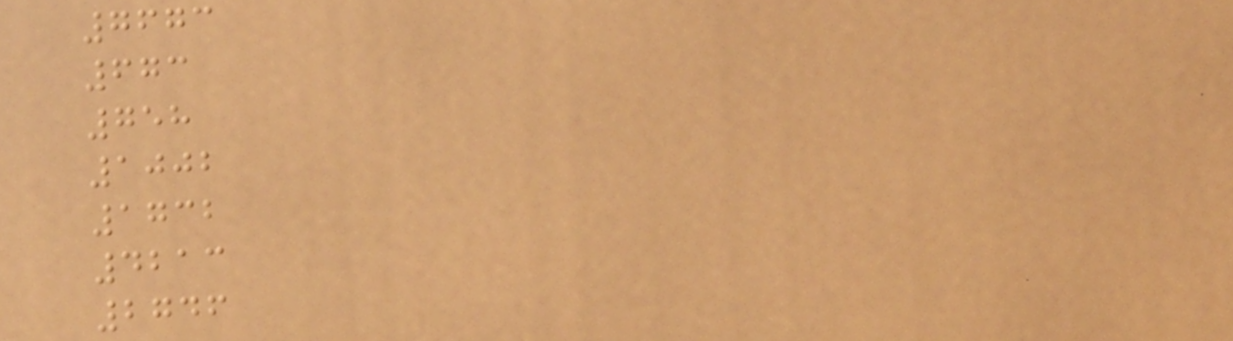7673
673
758
1002
1732
4213
2746
